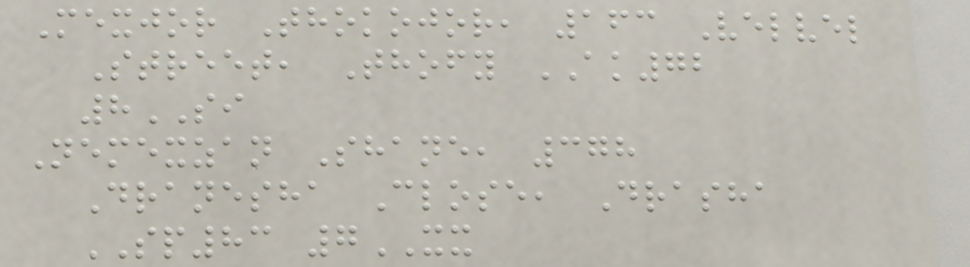Mexjor Thokojor, 163 Velvel
Street, Thofy AK72
8SI
Nemexzan Shane, 378
Dranesha Close, Drasha
SP83 7XX
